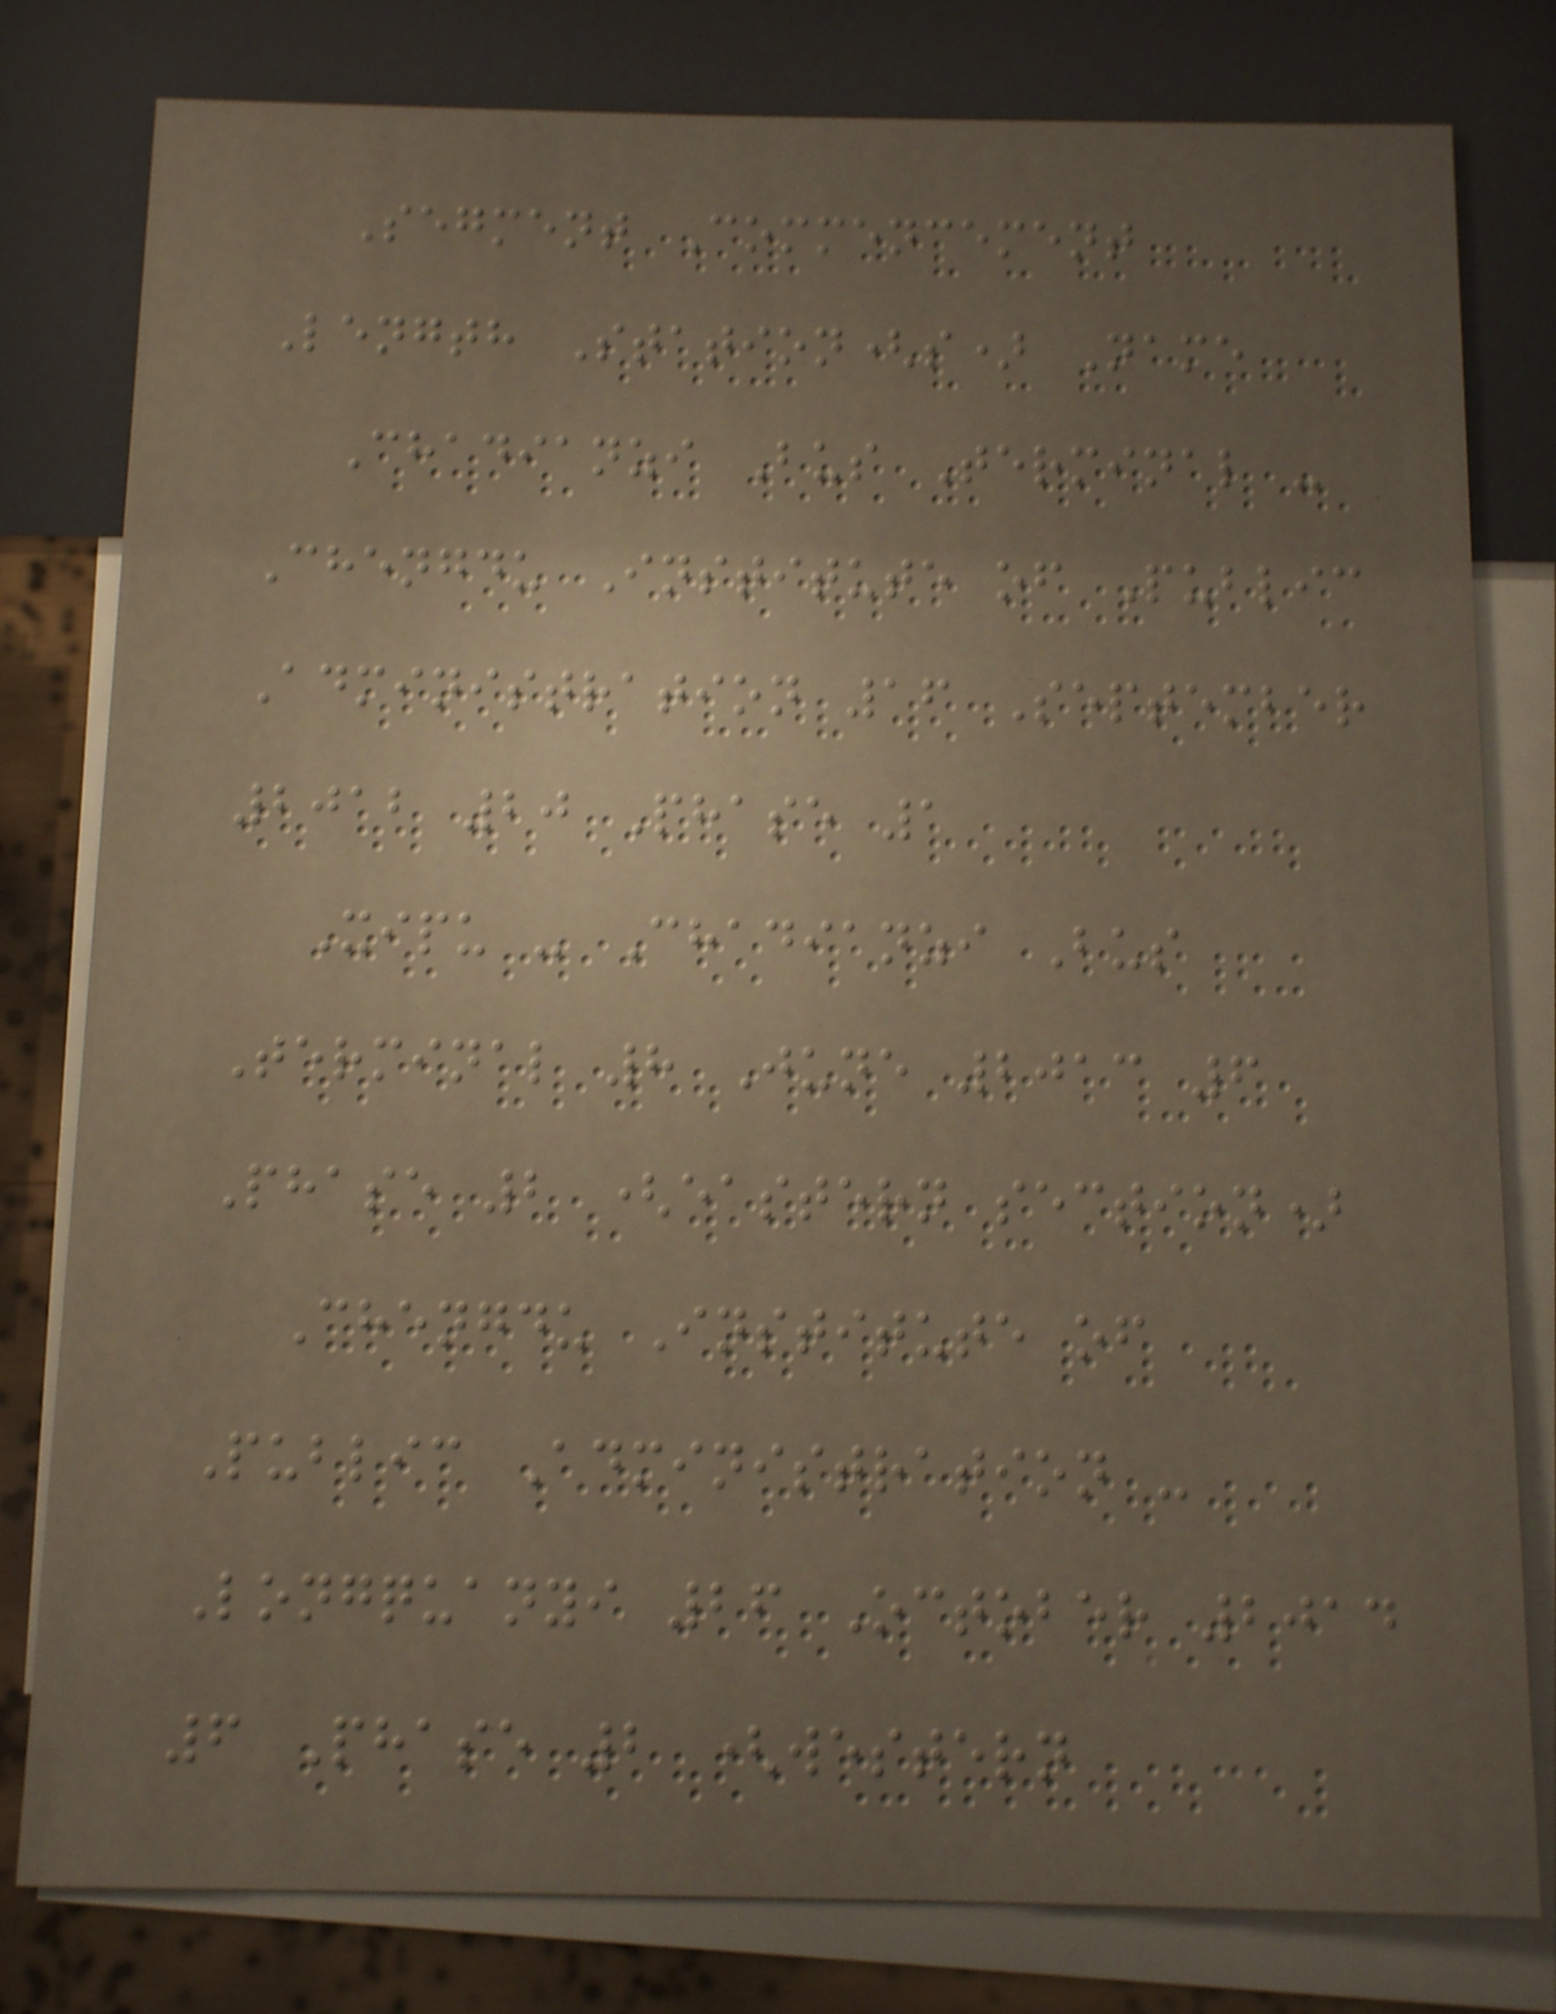Segment Commencement
Length Station(s) Name
Chadianzi Bus Terminal -
Chengdu Institute of Public
Administration 16 September
2012 20 Phase 1
Xipu - Chadianzi Bus
Terminal 8 June 2013 6
Phase 2 (eastern section)
Chengdu Institute of
Public Administration -
Longquanyi 26 October 2014
6 Phase 2 (western
